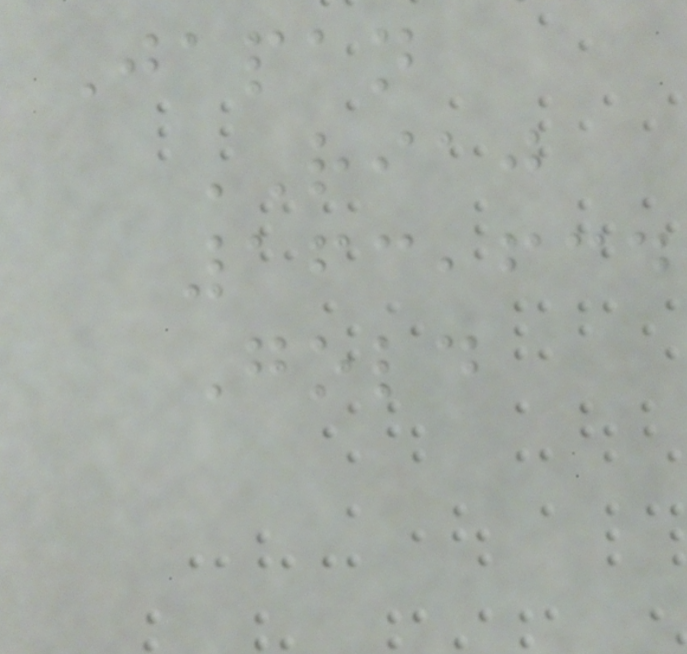Japan
RIAJ
163,634
Gold
